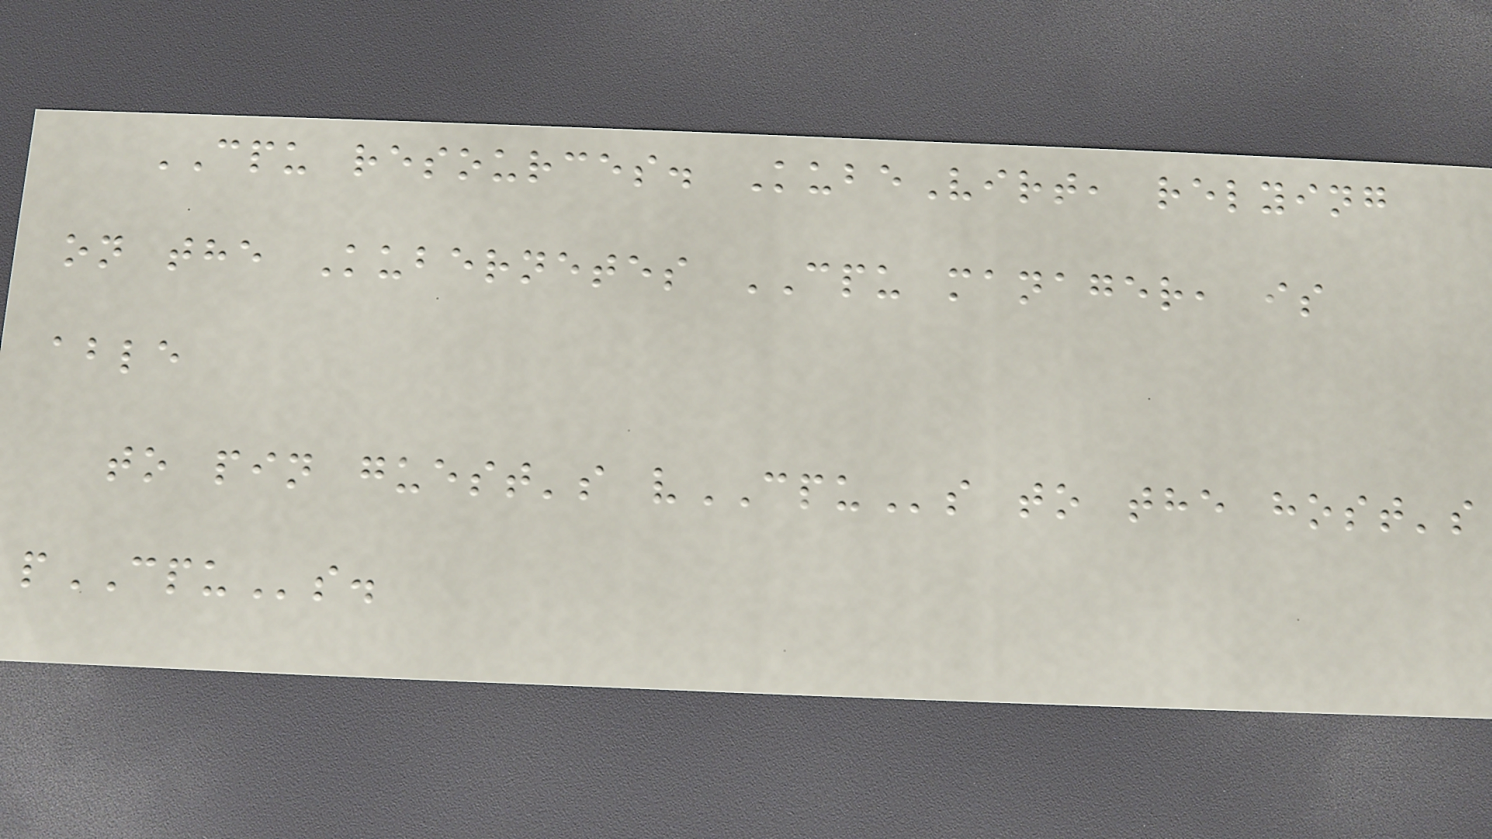CPU resources. KubeVirt, relying
on the Kubernetes CPU manager, is
able
to pin guest's vCPUs to the host's
pCPUs.
